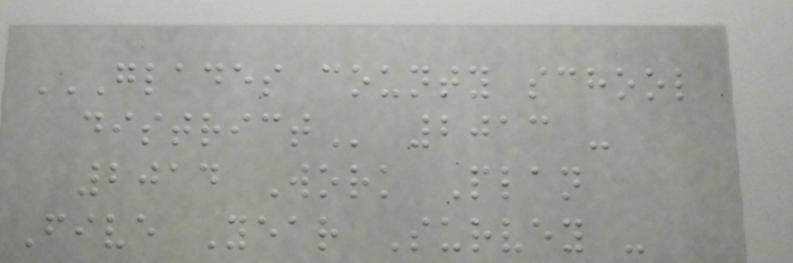GLADES COUNTY SCHOOL
DISTRICT 2013 -
2014 Work Plan
Five Year Survey -
